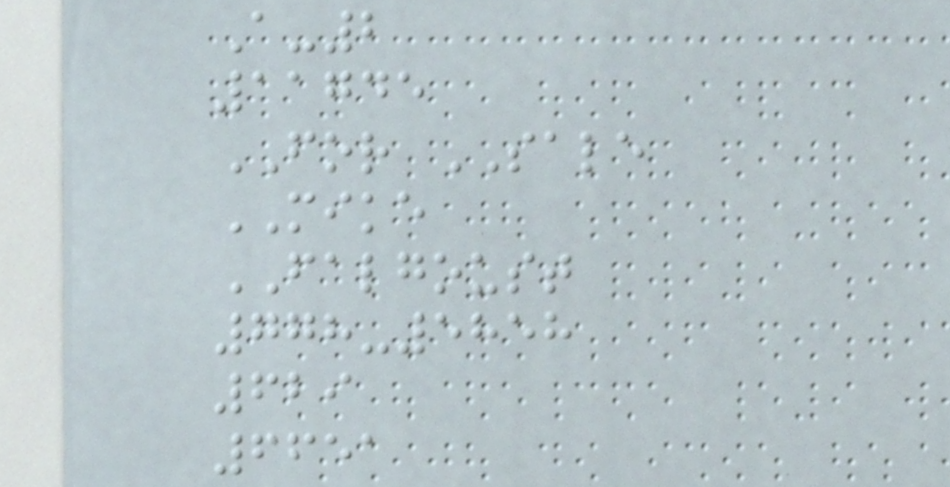A-2
11745
FOR SALE
MIKE
FALGOUST
778-5858
629
6651
